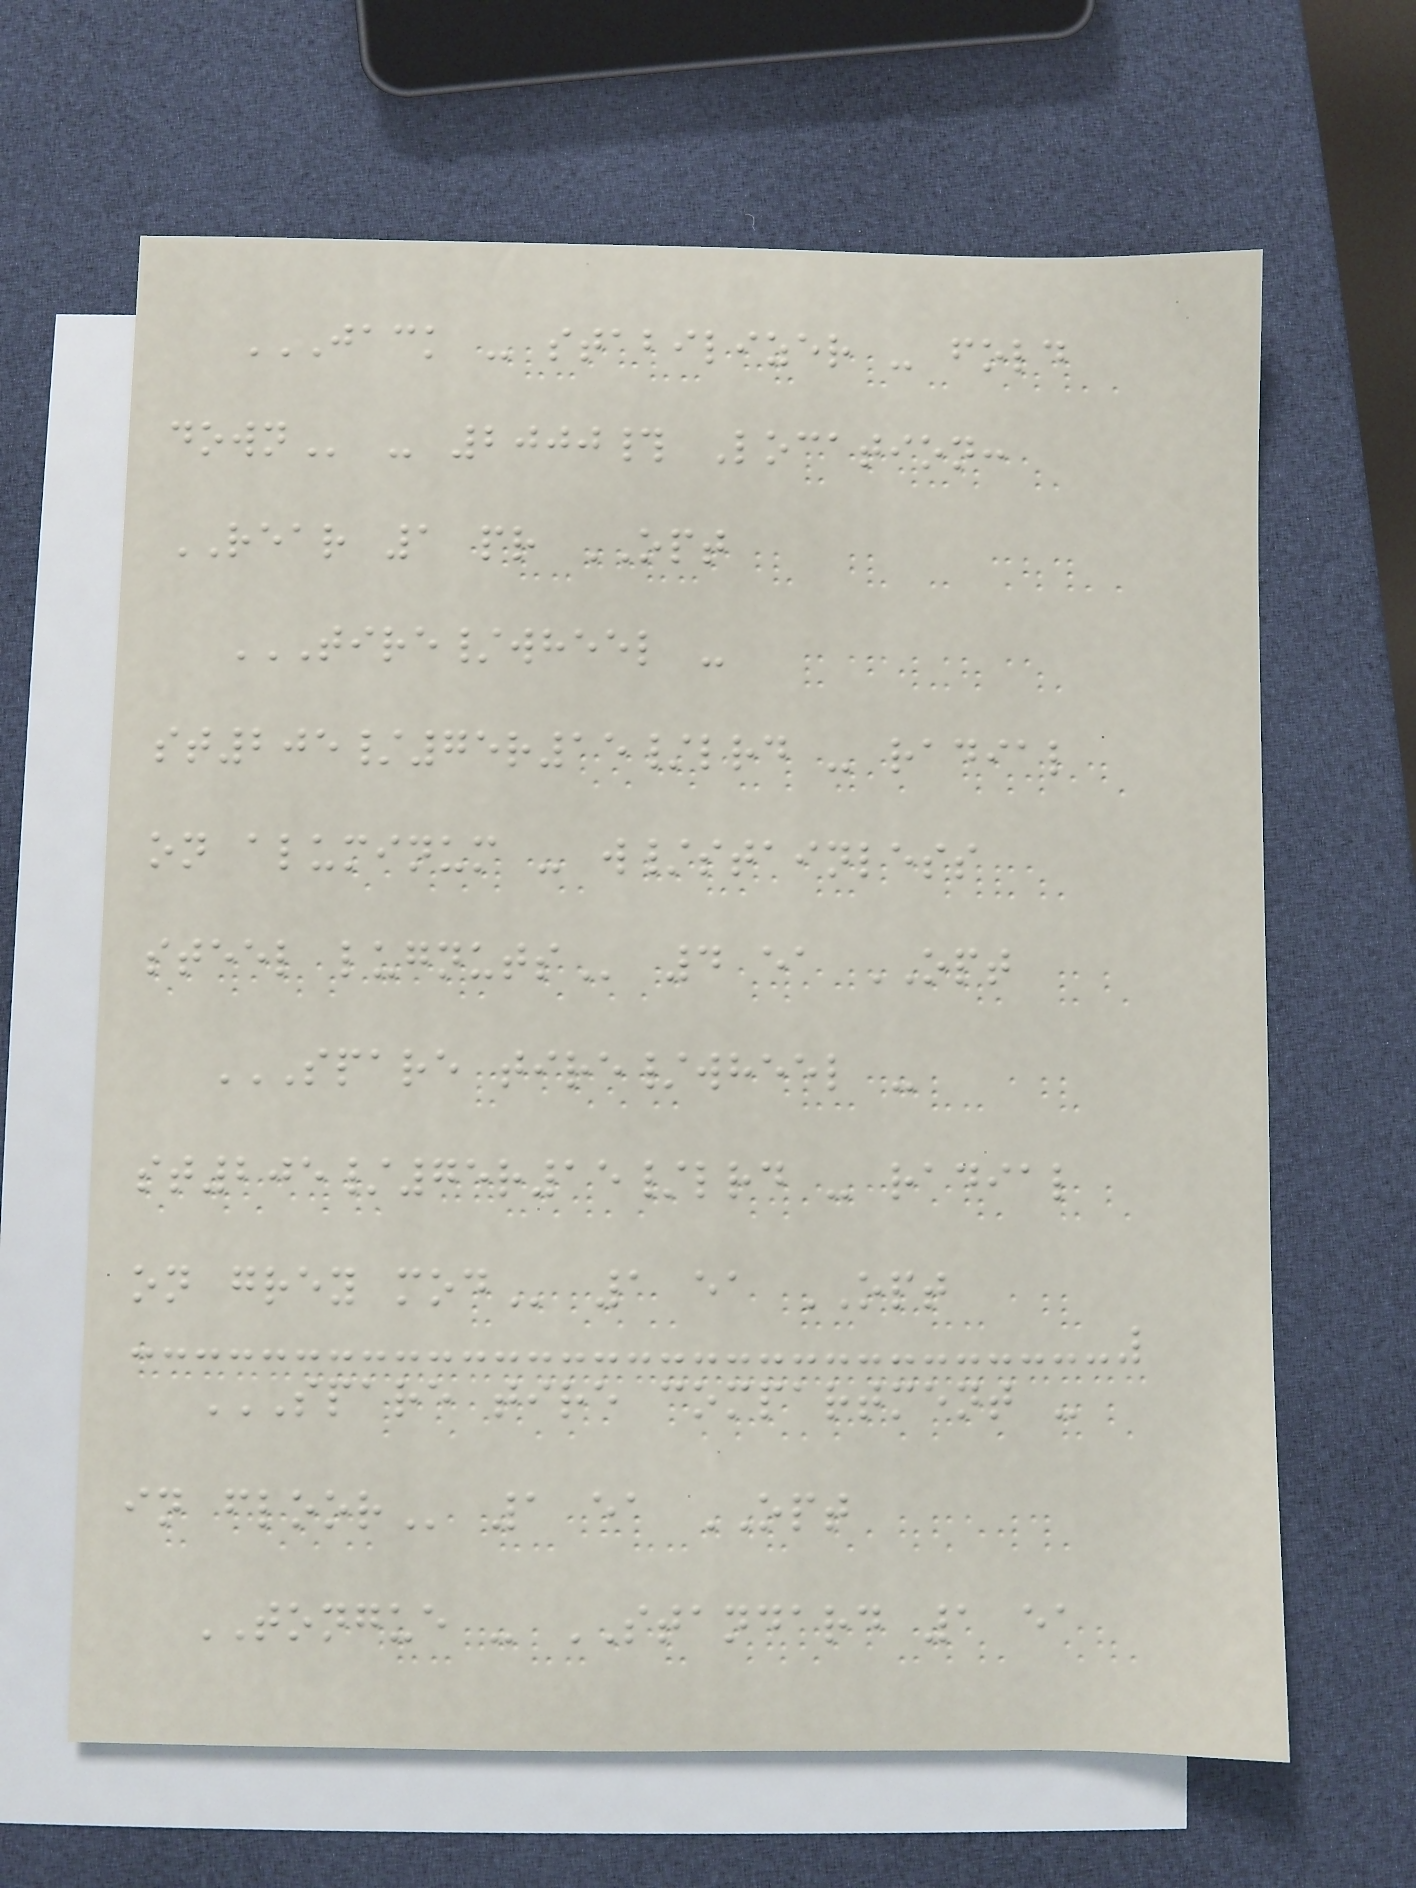JACK - STABILIZER - FOLD
DOWN - 2000# Location:
REAR 1 pr OPT
TIRE/WHEEL -
ST205/75R15/LRD - RADIAL
ON ALUMINUM - W/STAINLESS
STEEL LUGNUTS 4 ea OPT
SPARE TIRE/WHEEL -
ST205/75R15/LRD - RADIAL
ON GREY MOD 1 ea OPT
SPARE TIRE COMPARTMENT -
IN FLOOR 1 ea OPT
TONGUE - STANDARD 1 ea
